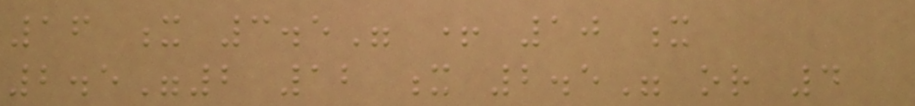16 x 3.5" + 10 x
2.5"2 12 x 2.5" or 4
